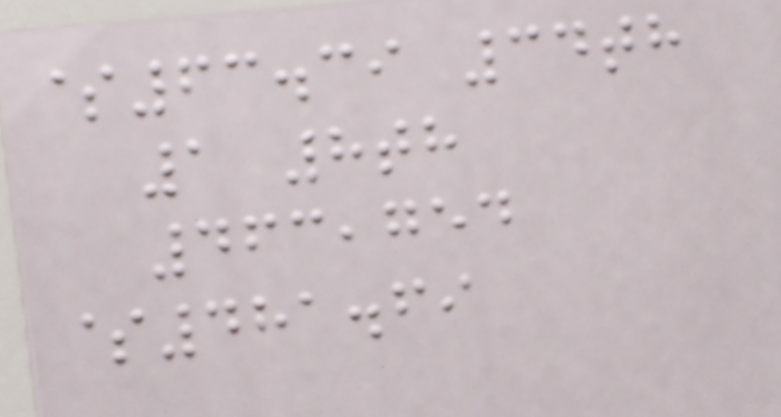$63.39 34th
1 8th
463,754
$481.69
